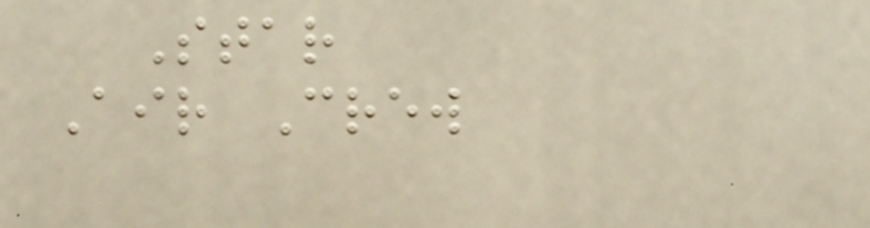Star
Air Crew
